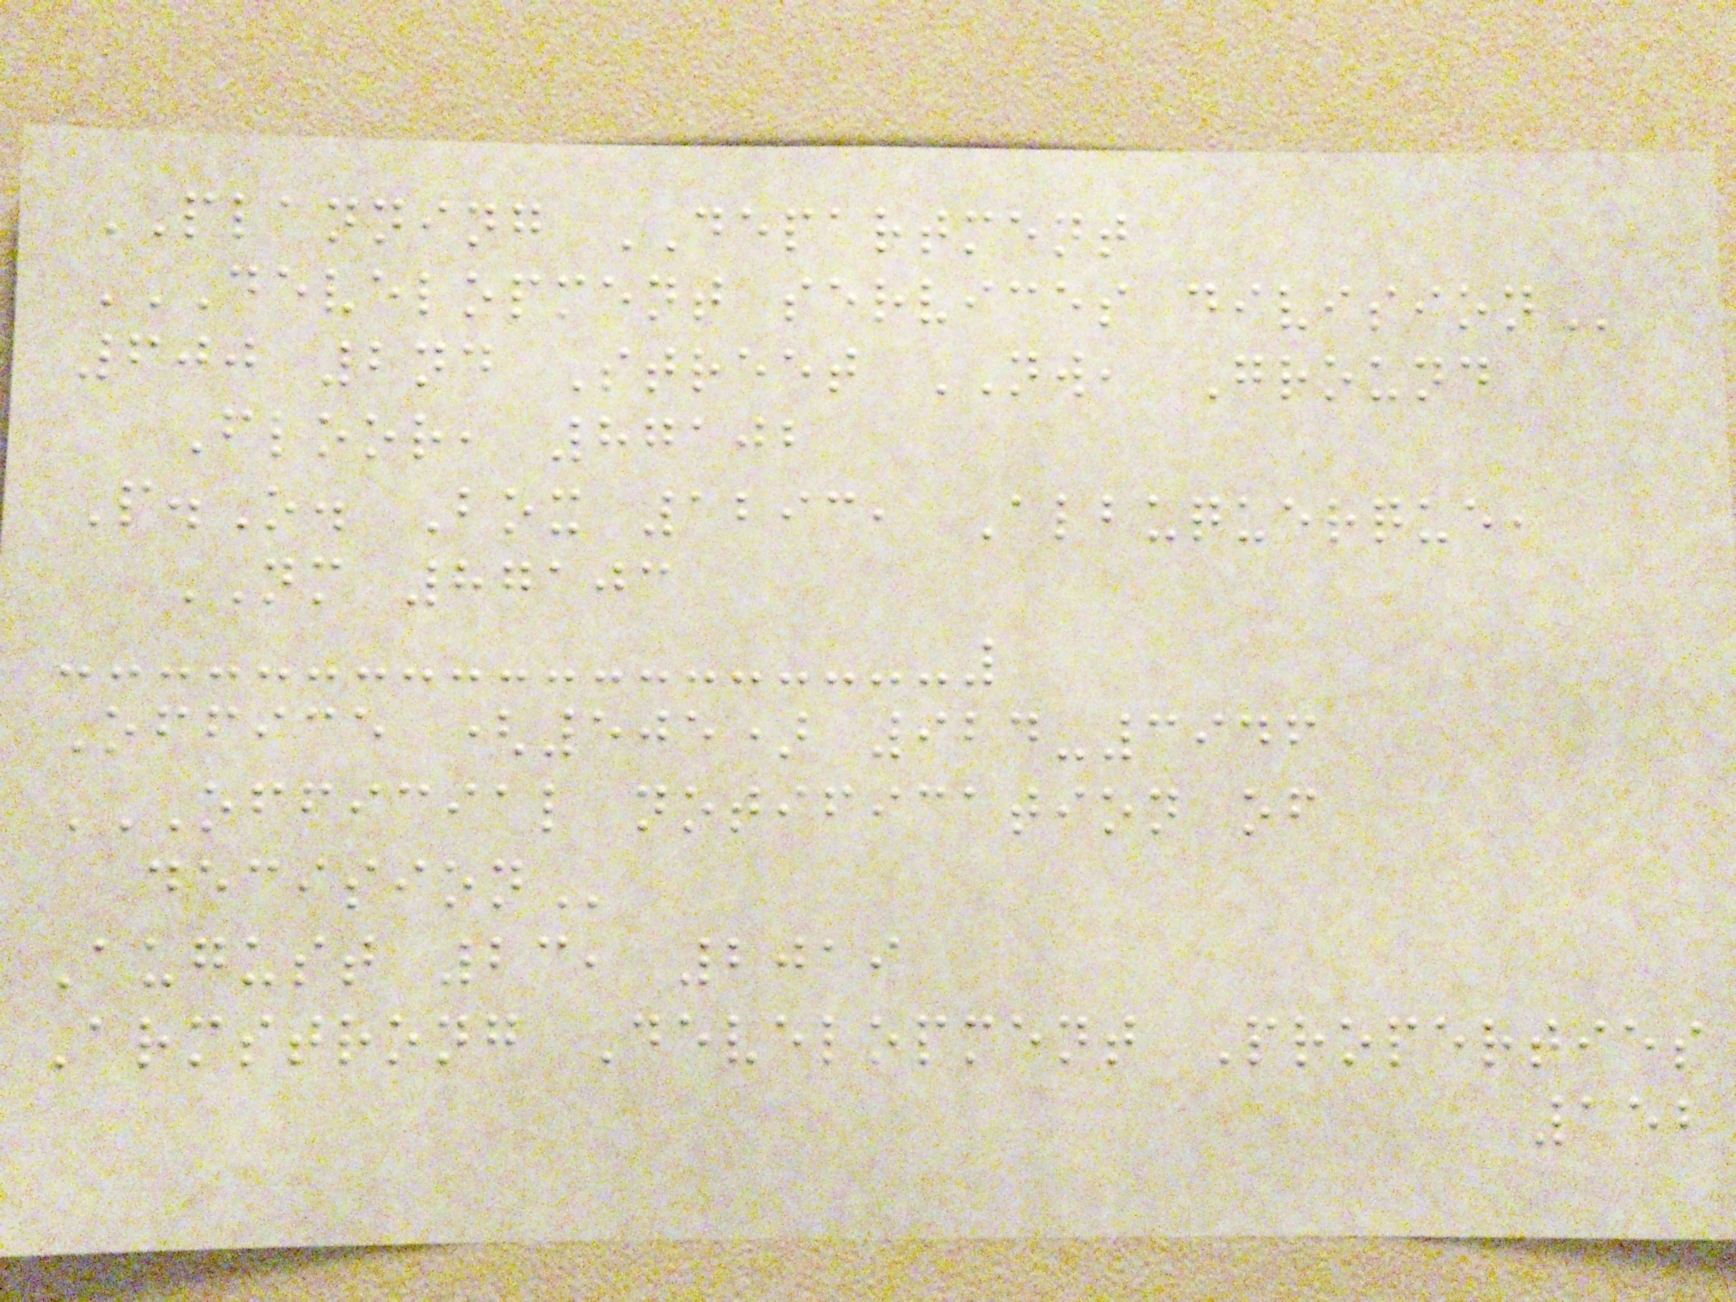PLANNING DEPARTMENT
DEVELOPMENT SERVICES DIVISION
600 2nd Street NW, Ground
Floor, 87102
P.O. Box 1293, Albuquerque,
NM 87103
Office (505) 924-3946
OFFICIAL NOTIFICATION OF
DECISION
August 23, 2019
Armstrong Development Properties
152
